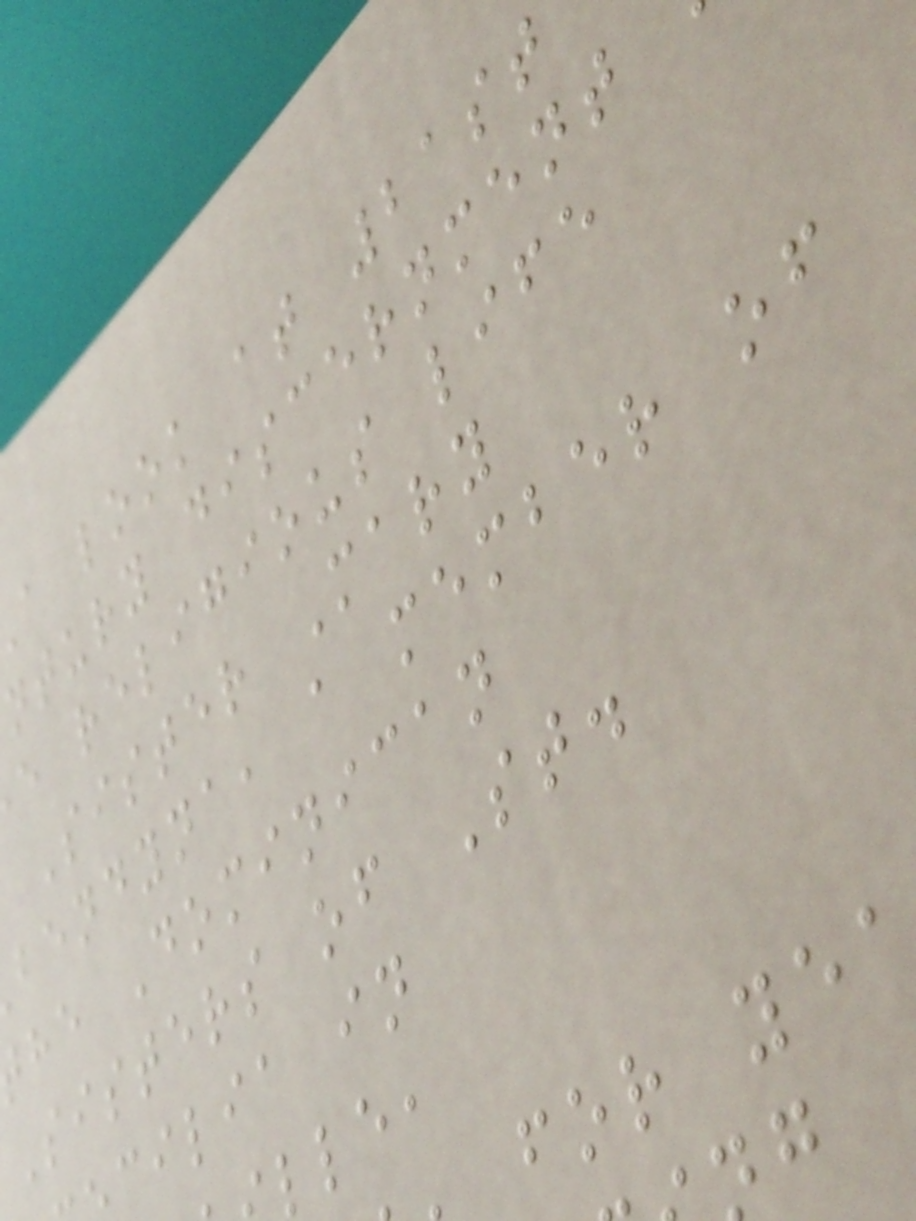a look at 21st
ntury discernment
e religious life
Sister Mary
bendyna, a member of
he Dominican
Sisters of St.
cilia in
lle,
for ye
